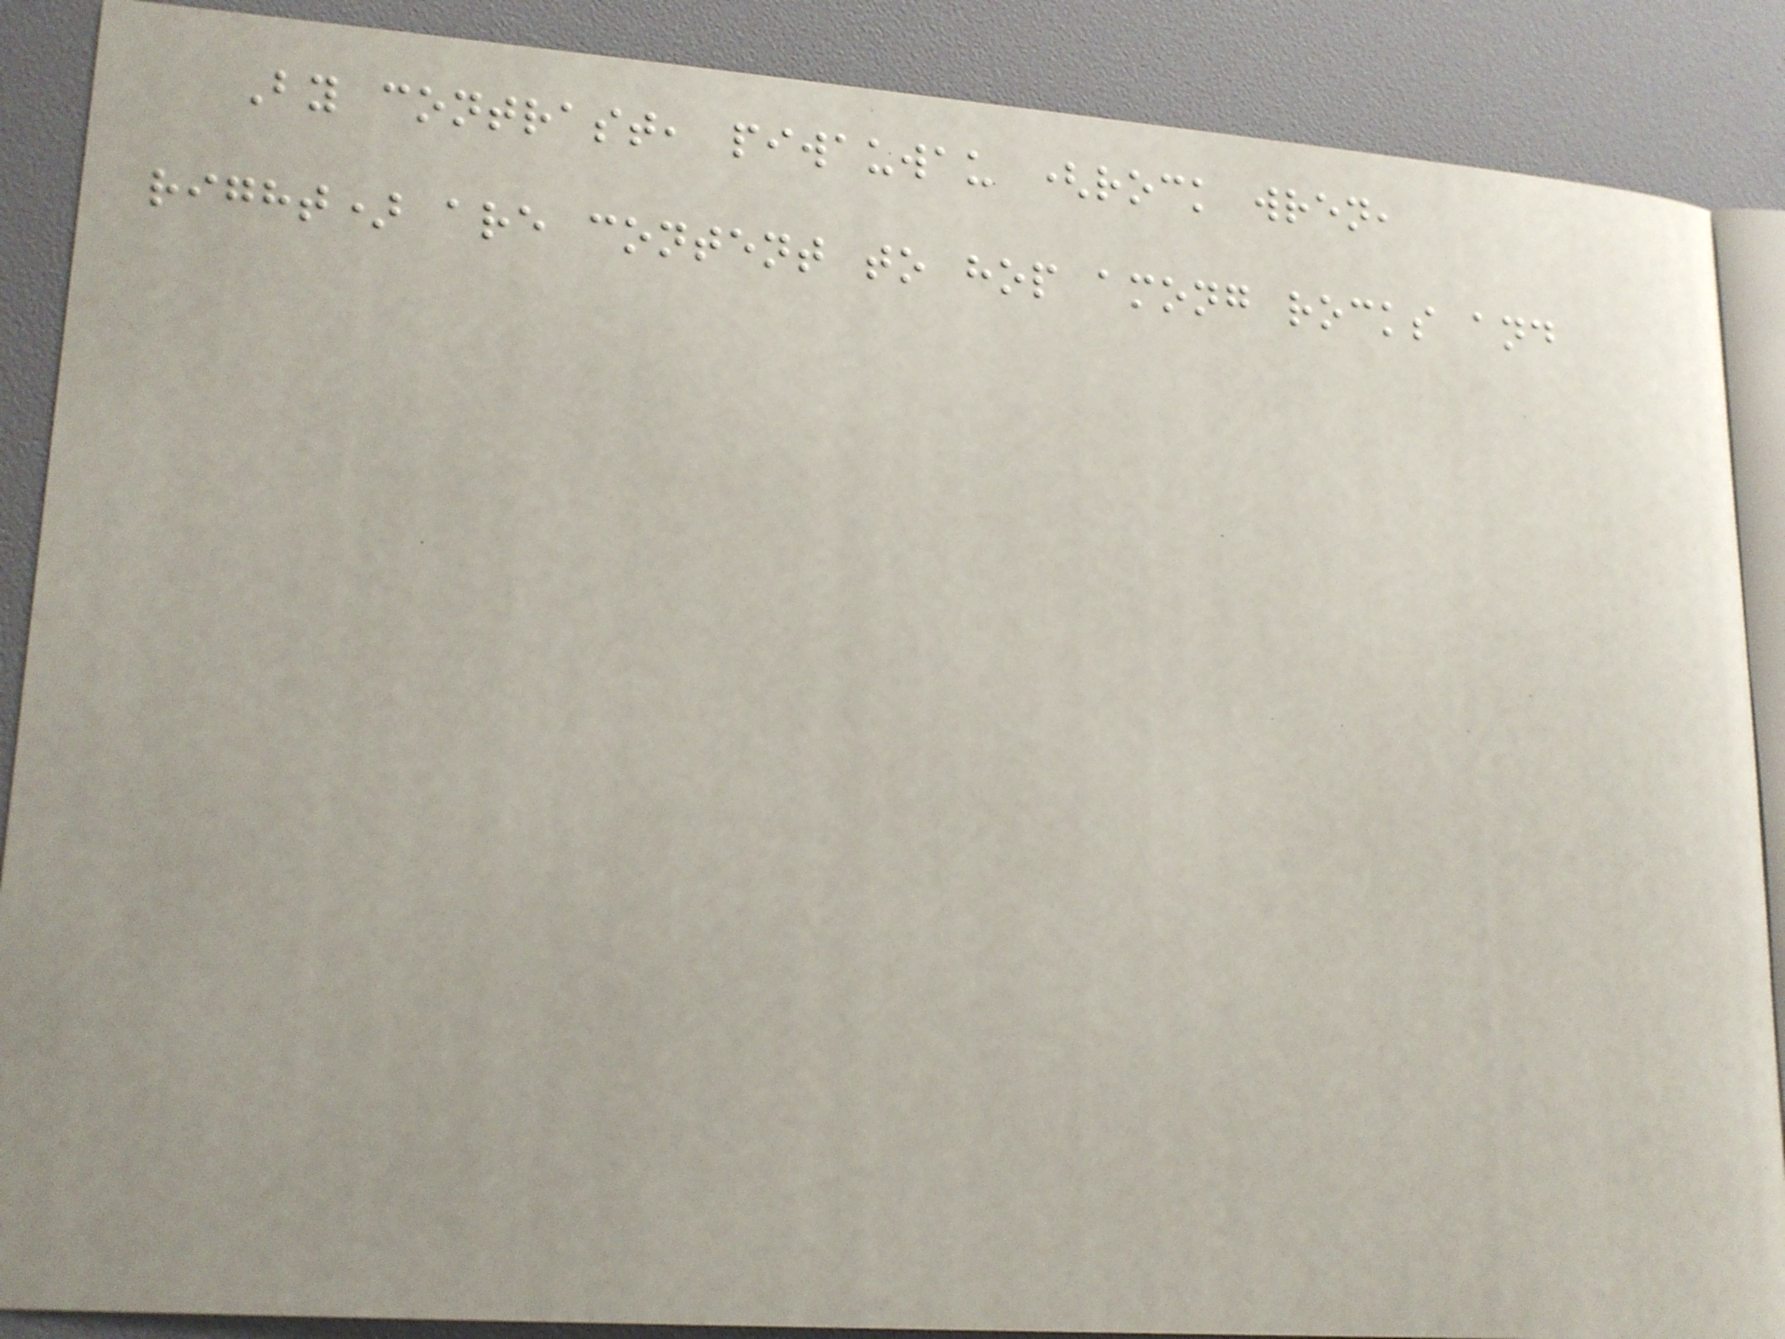By contrast, piwauwau (rock wren,
right) are content to hop among rocks and
